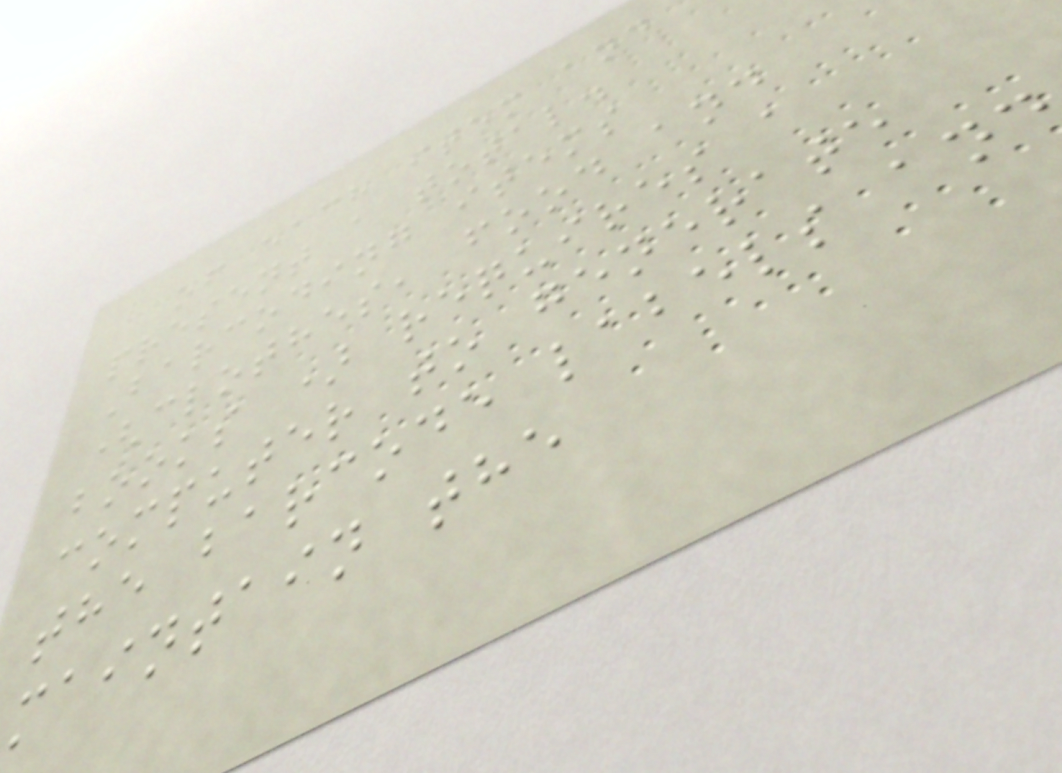of each item and
present a total.
Barcoding items
(clothes, food and
books ) requires a
computer to generate
the barcode labels and
maintain the
